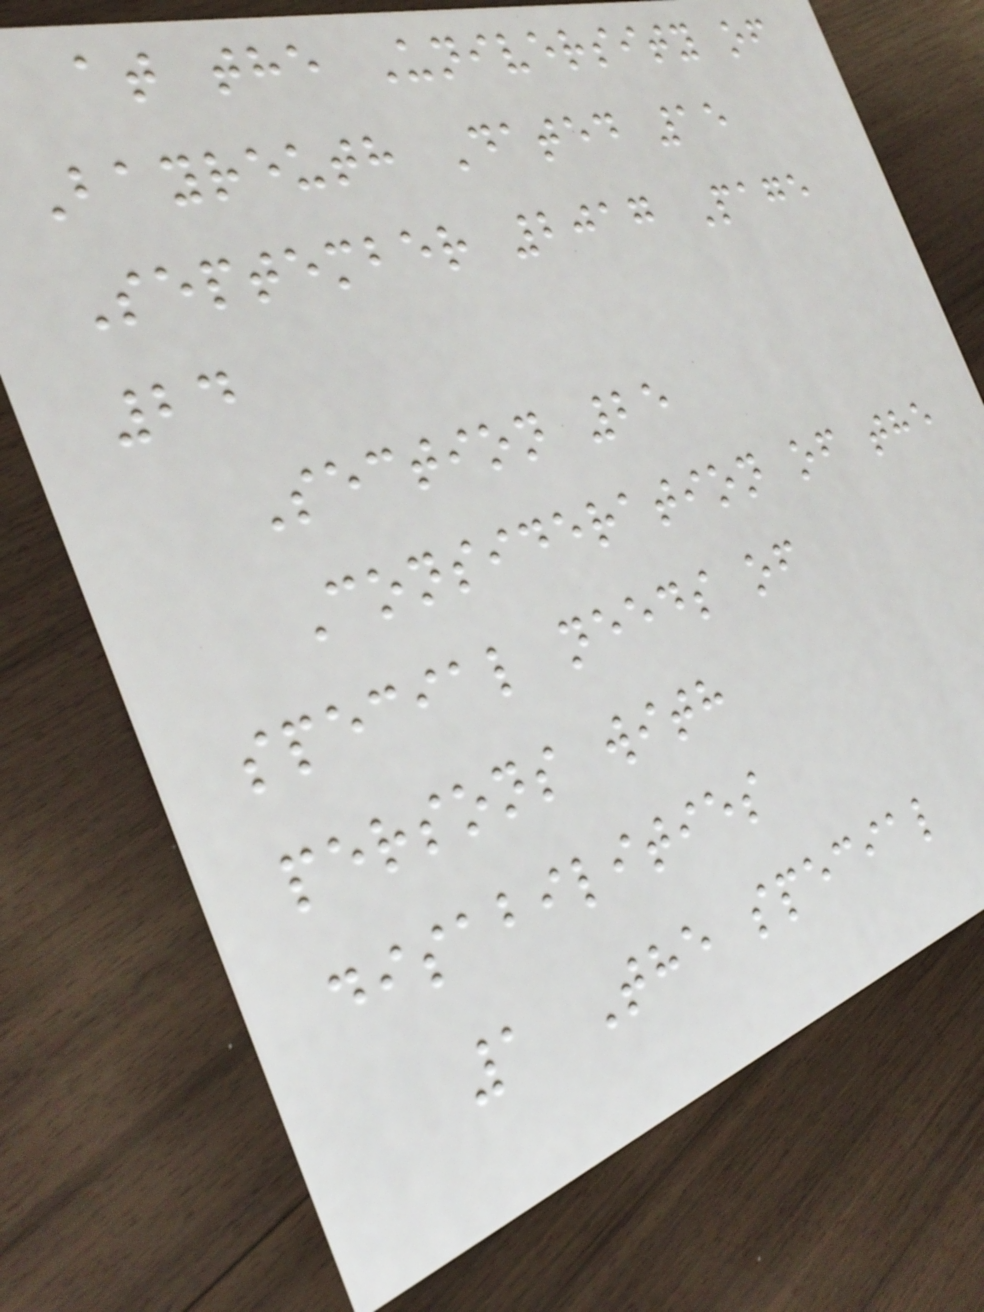at the University of
Bayreuth Dated 15
September 2017 Page
24
Section 25
Consideration of the
special needs of
persons with
disabilities
1 The special
